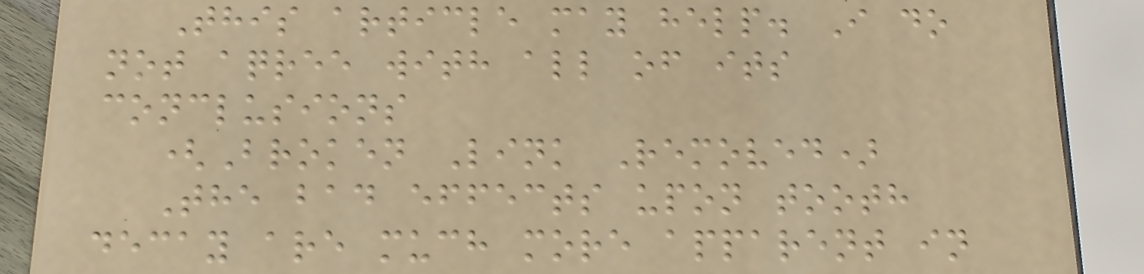This article may help. I do
not aqree with all of its
conclusions
(Broken Link Removed)
The bad effects upon tooth
decay are much more apparent in
